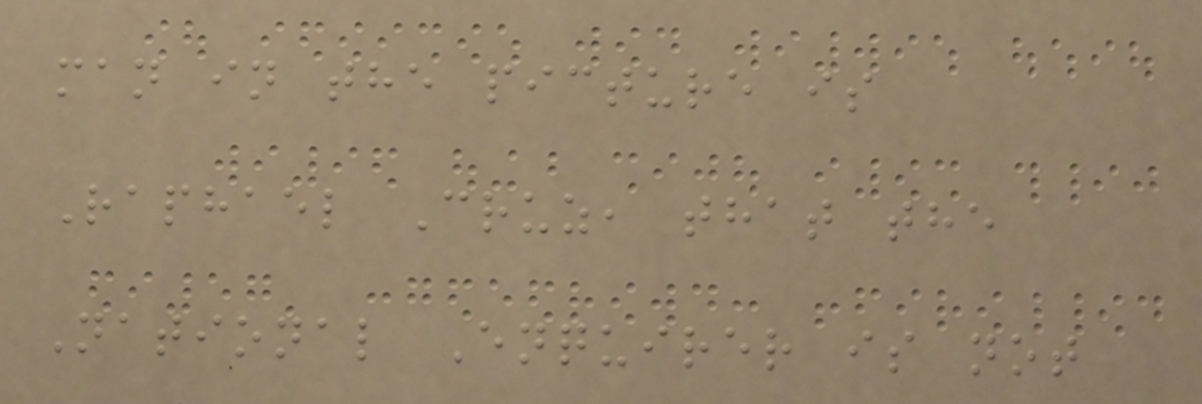man in the picture is
Raphael Cruz, that the
National Enquirer is not
